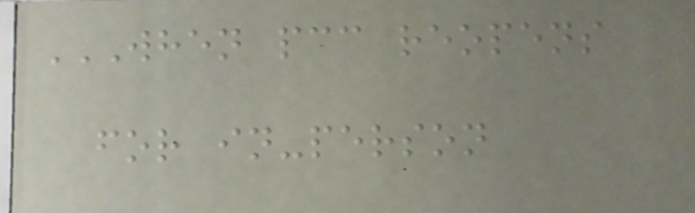WHEN PCC REOPENS
FOR IN-PERSON
